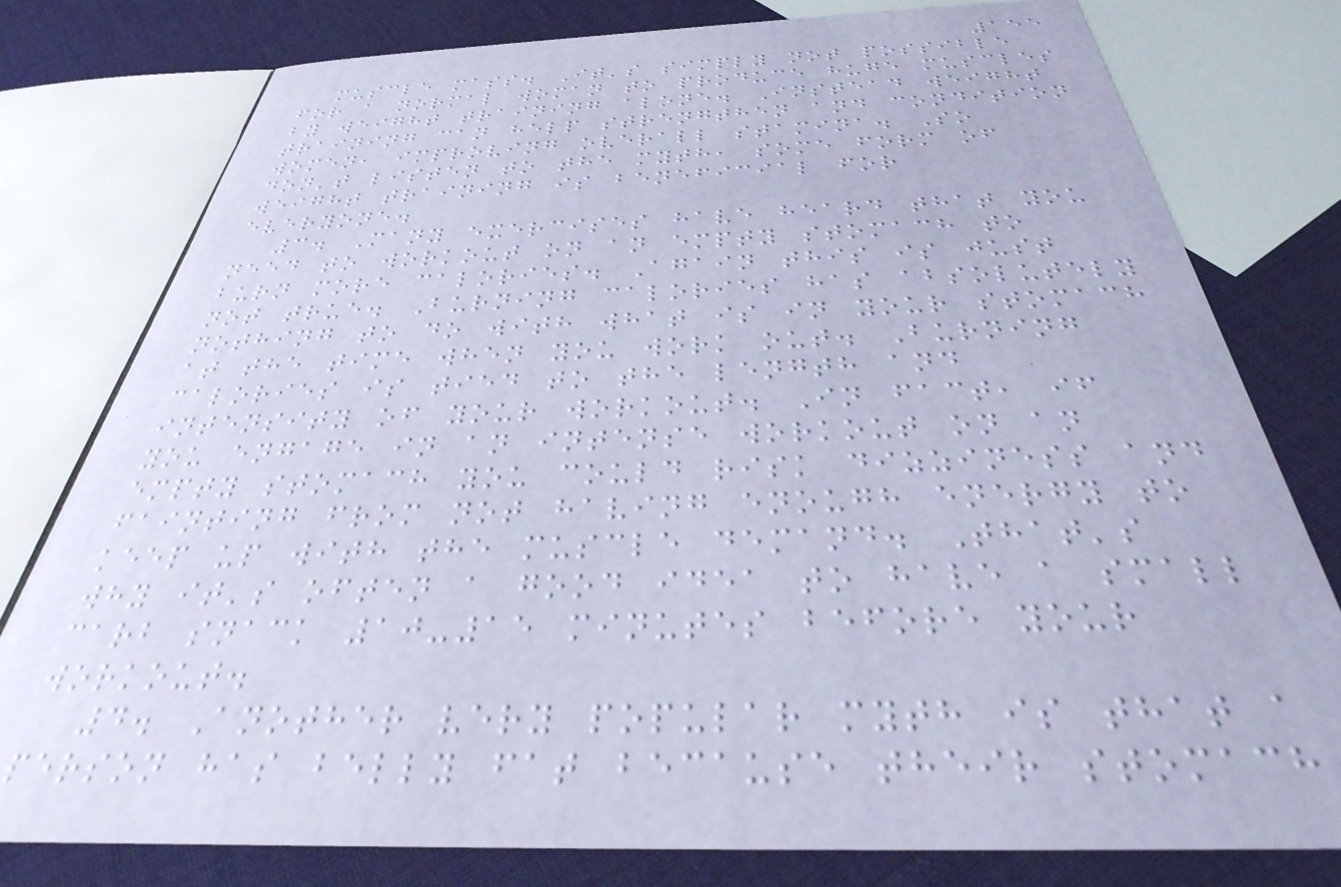155
muscle mass. It's simply not possible
for a normal woman to produce huge muscles
by weight training alone. Instead weight
training can help strengthen and condition
women, improving overall stamina. So
don't listen to the myth, some form of
weight training is beneficial for
everyone.
3. Many exercises have heard that you
need to workout on an empty stomach to
burn more calories. Again this is just
not true. Burning calories has absolutely
nothing to do with what is in your stomach
at the time when you work out. Burning
calories is tied to the length and
intensity of your workout. In fact, if
you engage in an intense workout on an
empty stomach you could risk dizziness and
fainting from not having enough energy to
keep up with the muscle demand. That's
why it's often a good idea to have a small
carb snack 10-15 minutes before your
workout.
4. Another very popular myth is that a
person has belly fat because their stomach
